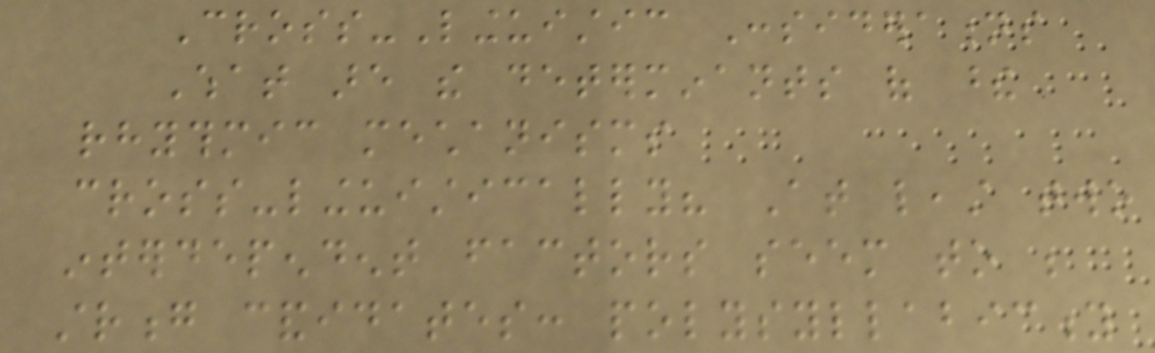Cross-Linguistic Considerations
What are the determinants of these
rhythmic mechanisms
cross-linguistically? At least two
interdependent factors seem to be
strong candidates: polysyllabicity
